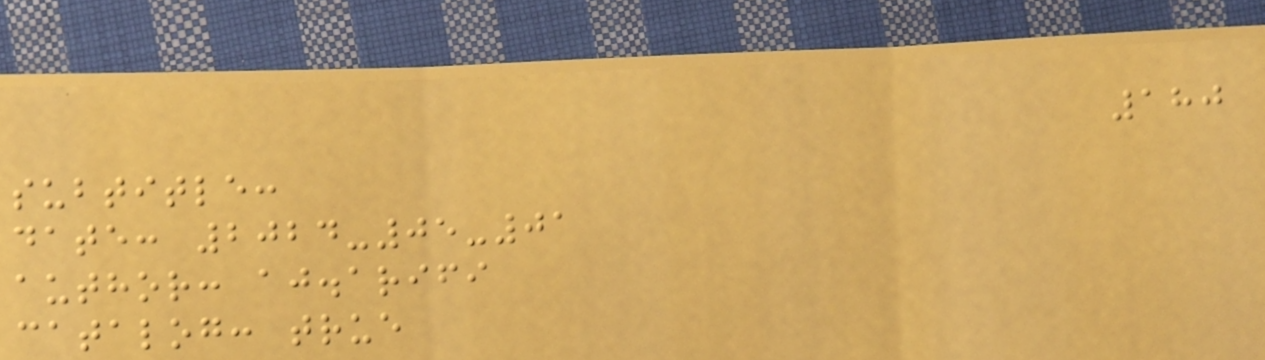180
subtitle:
date: 2024-05-01
author: aj.arifi
catalog: true
